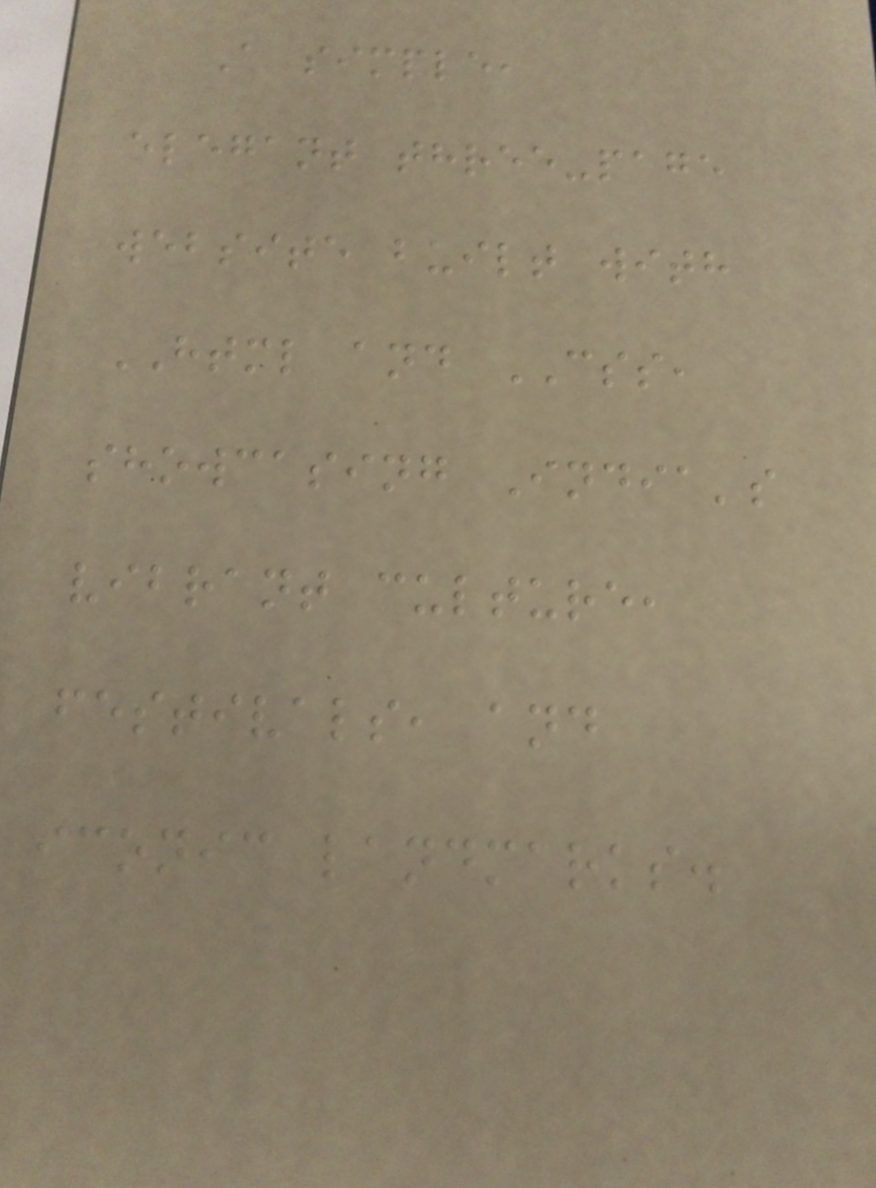A simple,
elegant three-page
website built with
HTML and CSS,
showcasing India's
vibrant culture,
festivals, and
iconic landmarks.
